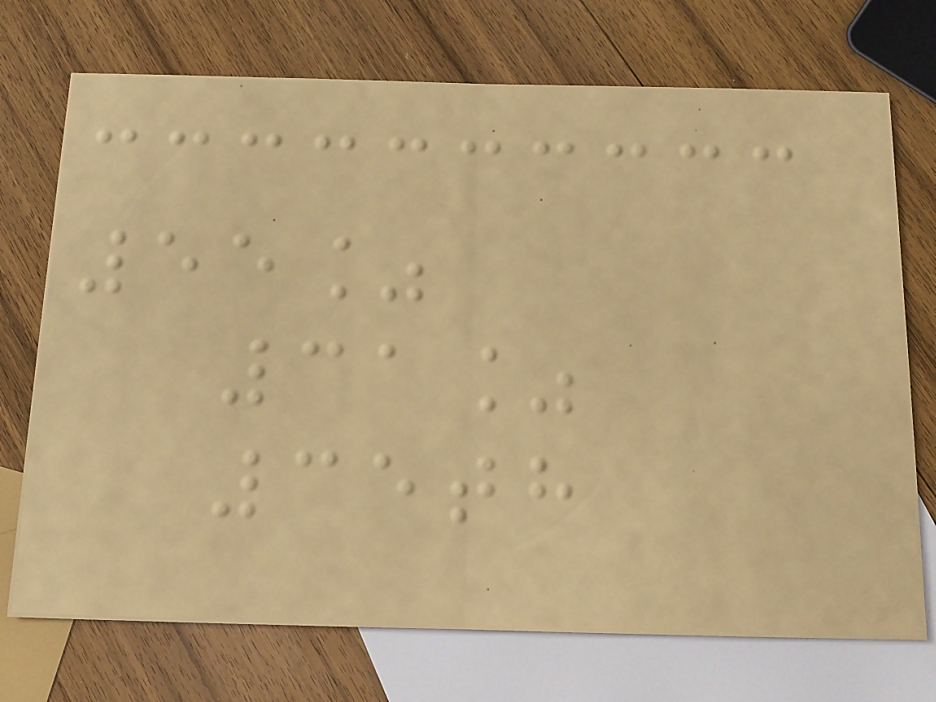55%
31%
35th
